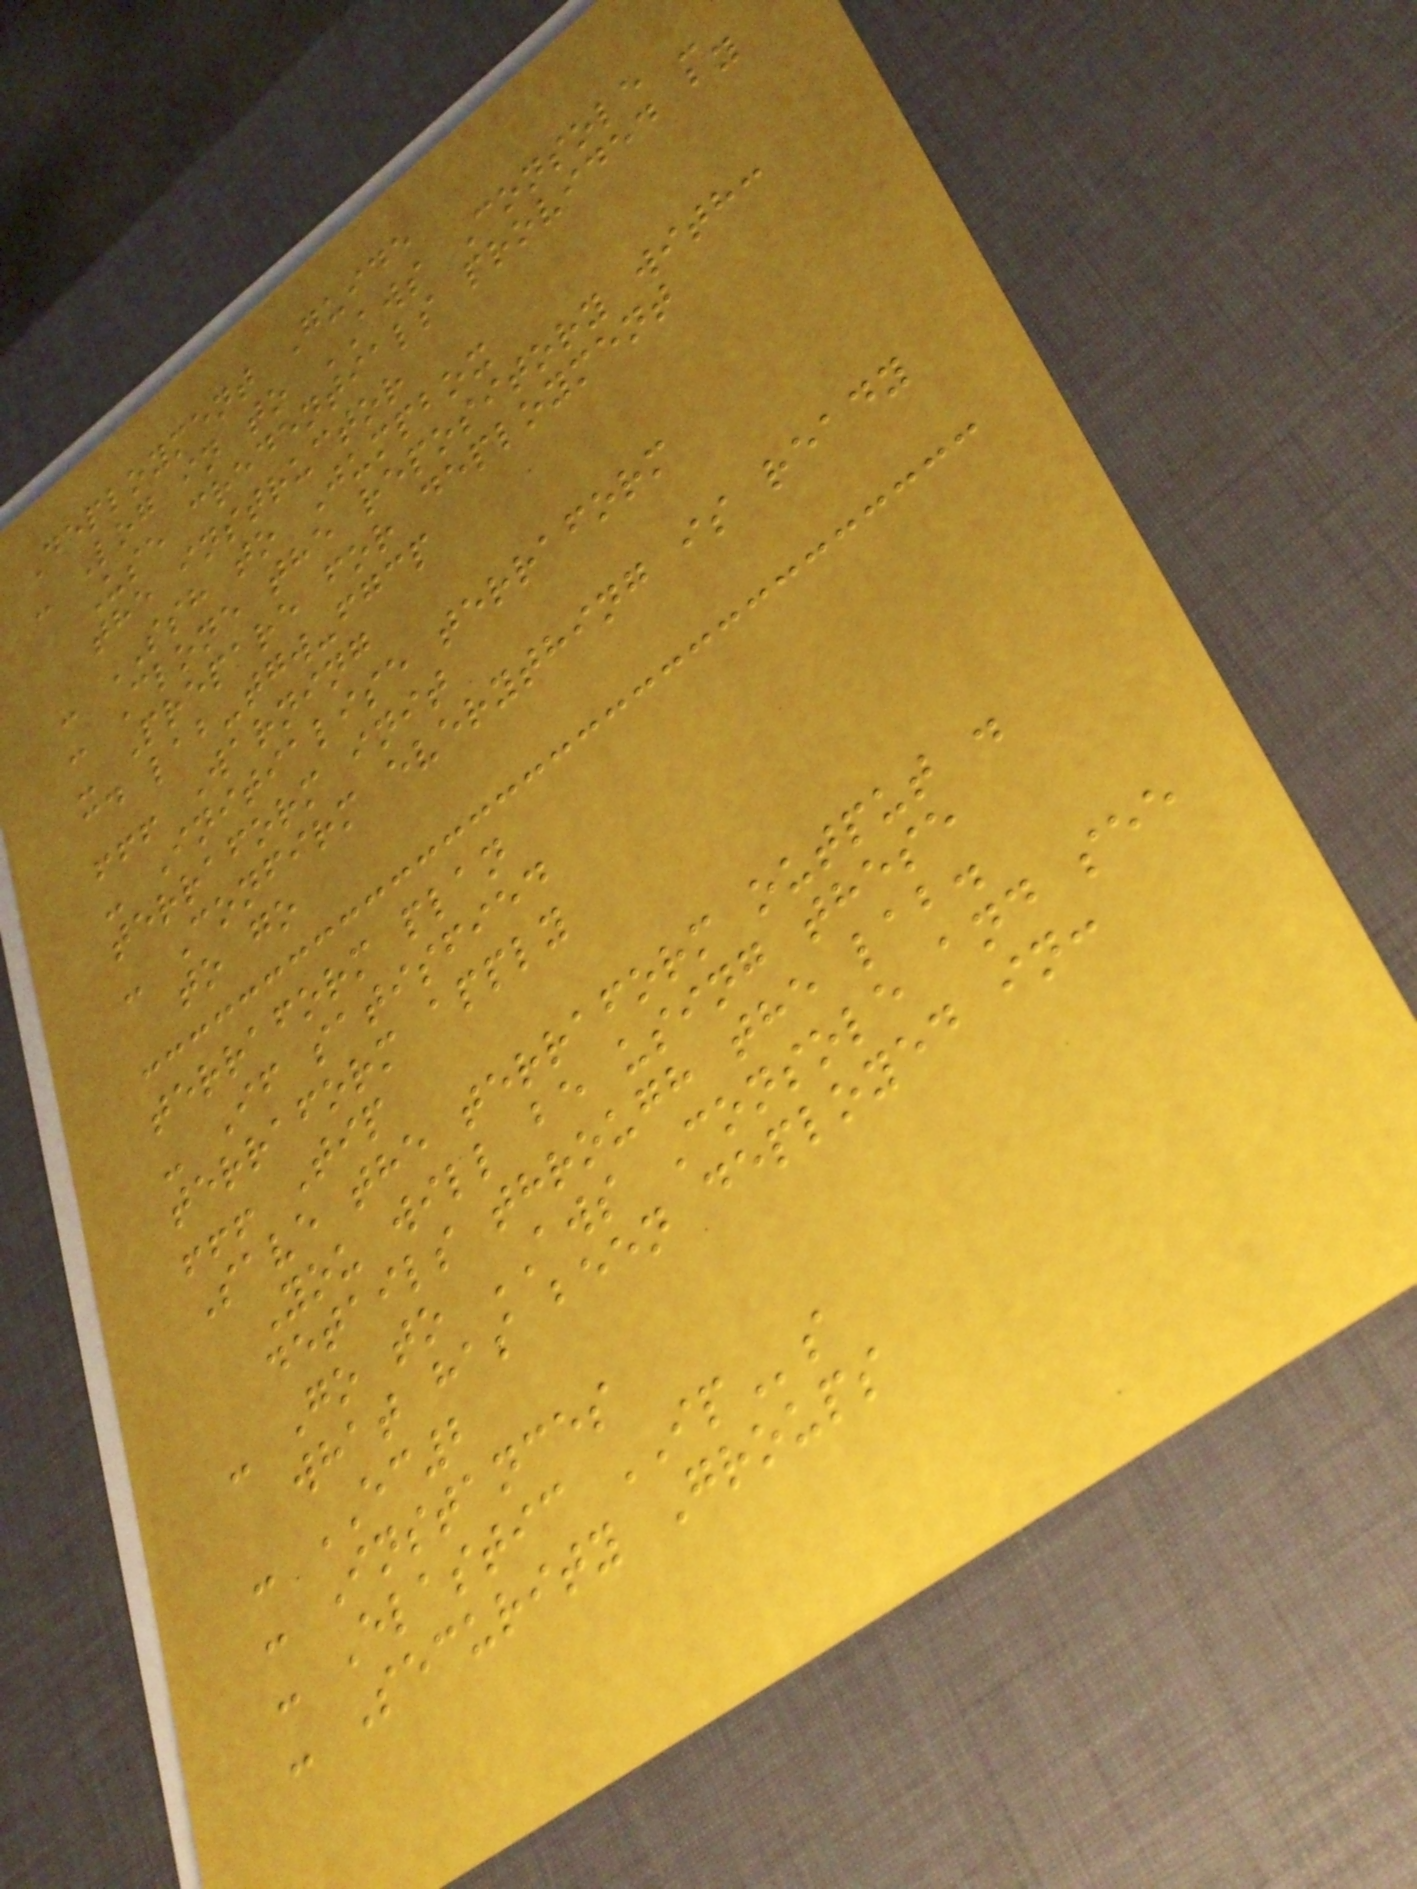Deployment Guide
- Log in to AWS Console -
Use credentials provided by
the instructor
- SSH to Jumpbox
- Clone the repository with:
- Prepare for deployment
cd lab-tgw-fgcp
!!! Warning
- Initialise terraform
terraform init
- Confirm everything is ready
to go
terraform plan
- If satisfied
terraform apply
!!! Tip
Save the terraform output .
You will be using these
details through the lab.
- Go to AWS Console and see
what has been deployed in:
- EC2
- Instances
- Elastic IPs
- Security Groups
